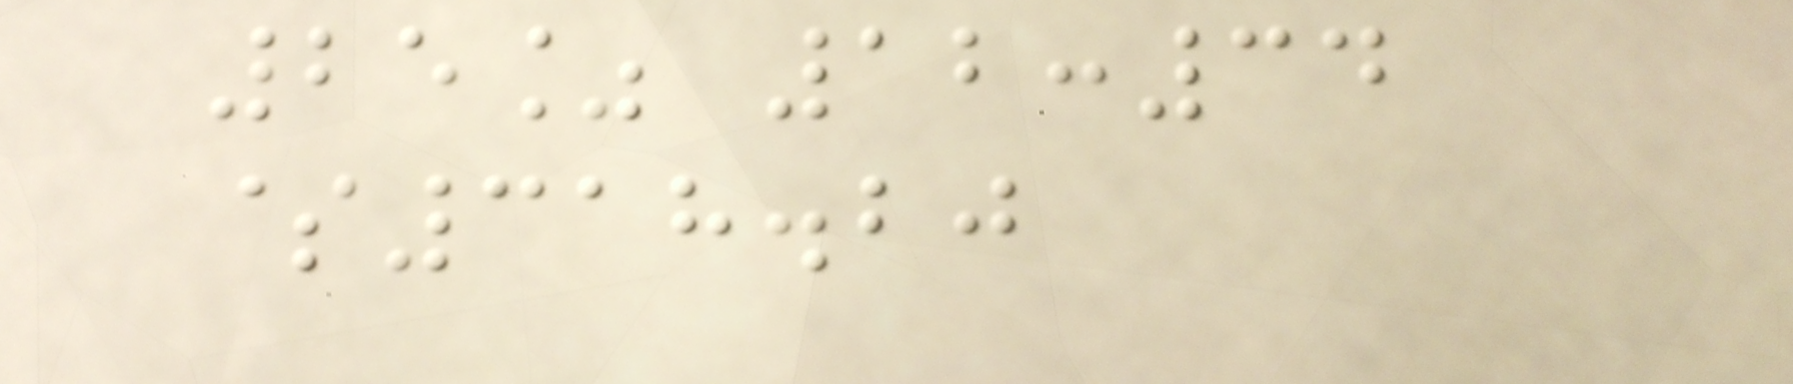25% 12:34
$318.20
